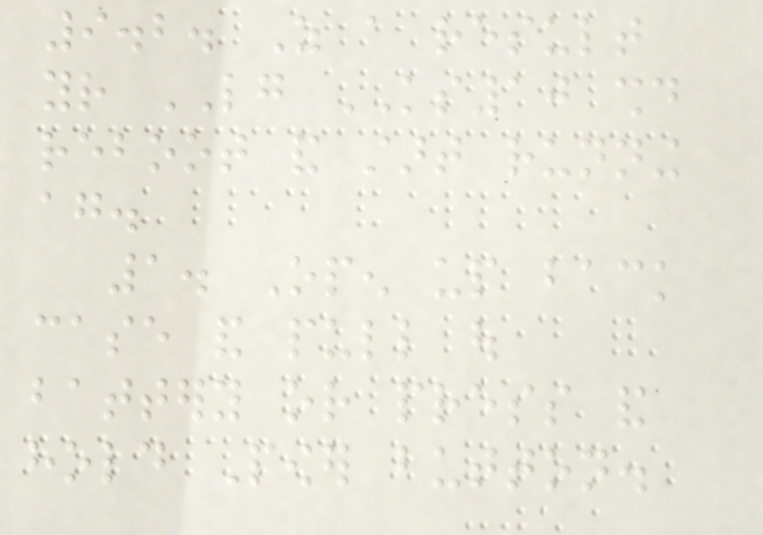9.2. As a result
your LG KS10 should
reboot and start running
again.
1. Open up back
case and pull out
battery or press and
hold Power button.
